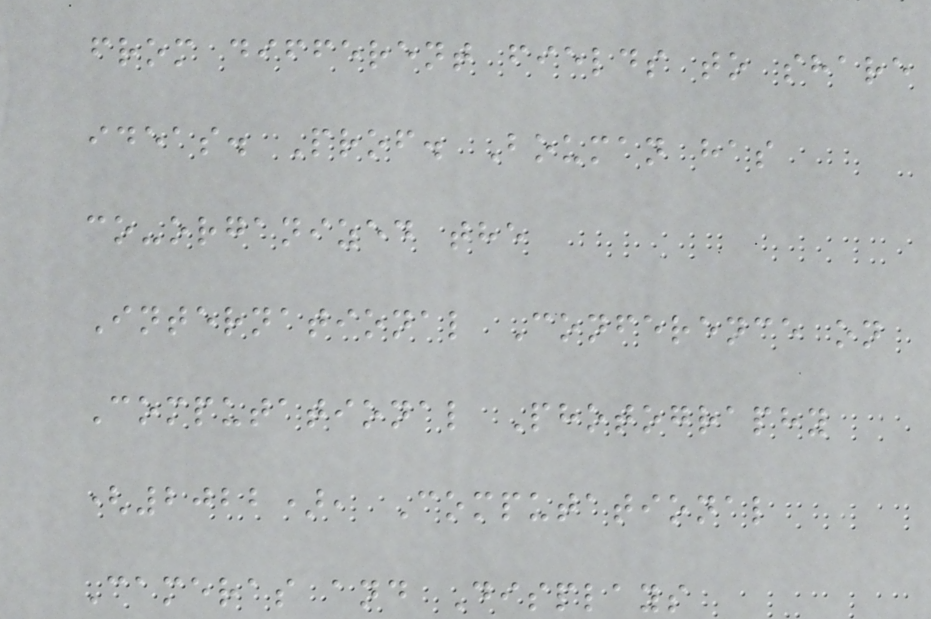from different fields to share
ideas. Prof. Bouman has
co-organized the
International Conference on
Computational Photography
(2022), Computational
Cameras and Displays
